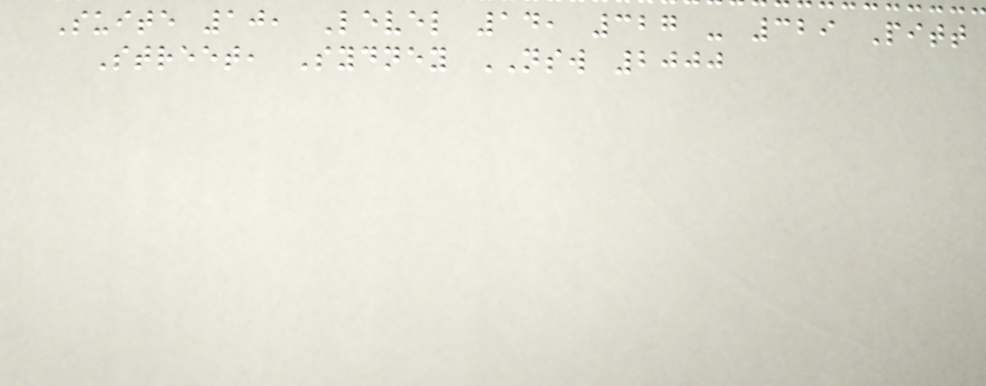Suite 10, Level 14, 327 - 329 Pitt
Street, Sydney NSW 2000
